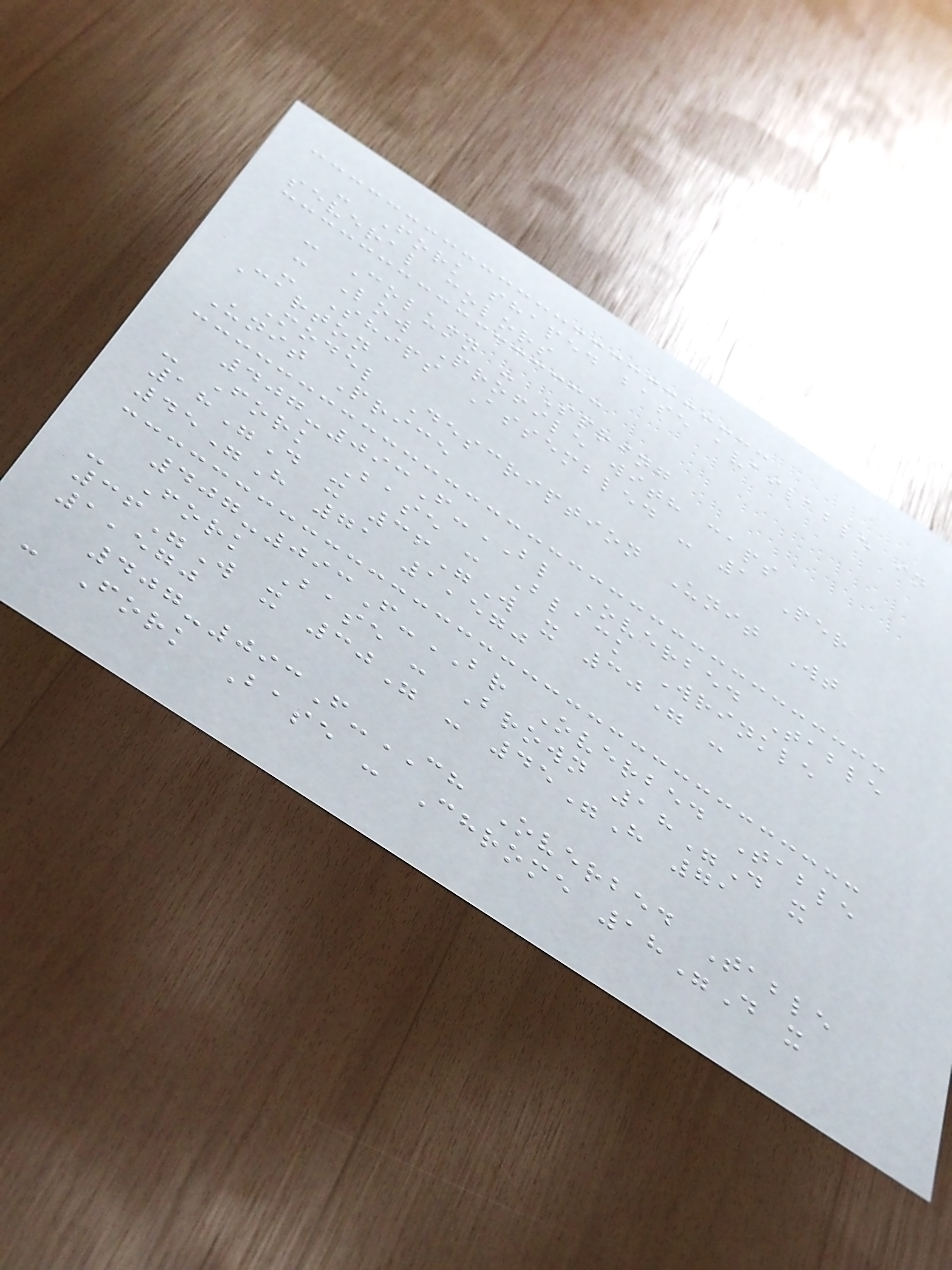- Fork shaped base available in
several colors
- Column - Spring
- Low Profile with caps
- Ships Assembled - 1 Per
Carton
Model Description Unit Wt
Unit Price
407-093F-BL Overbed Table
- Fork Base - Black Wrinkle
18"D x 36"W x 30" -
45"H 71 1,570
407-093F-BR Overbed Table
- Fork Base - Brown 18"D x
36"W x 30" - 45"H 71
1,570
407-093F-CH Overbed Table
- Fork Base - Chrome 18"D x
